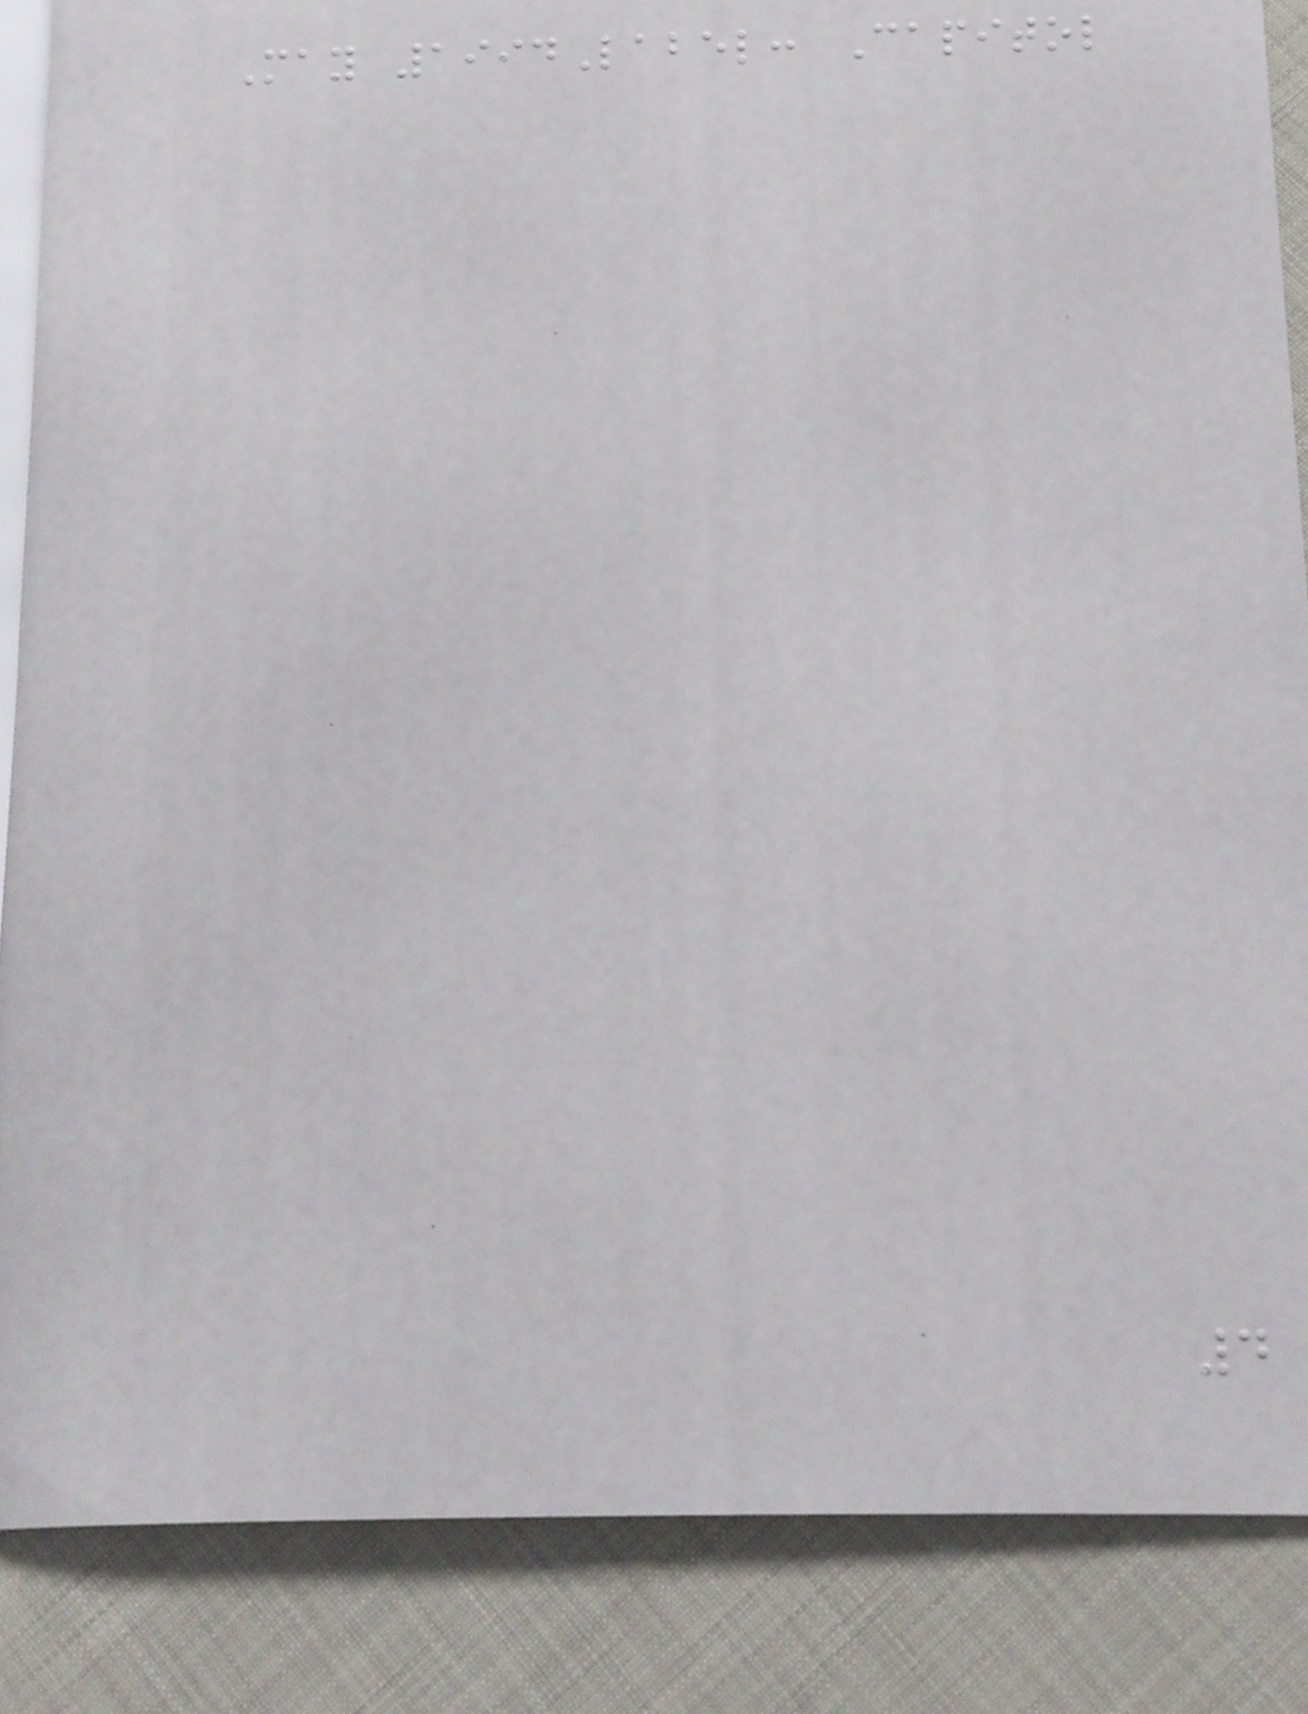May 1994Label: Capitol
4
